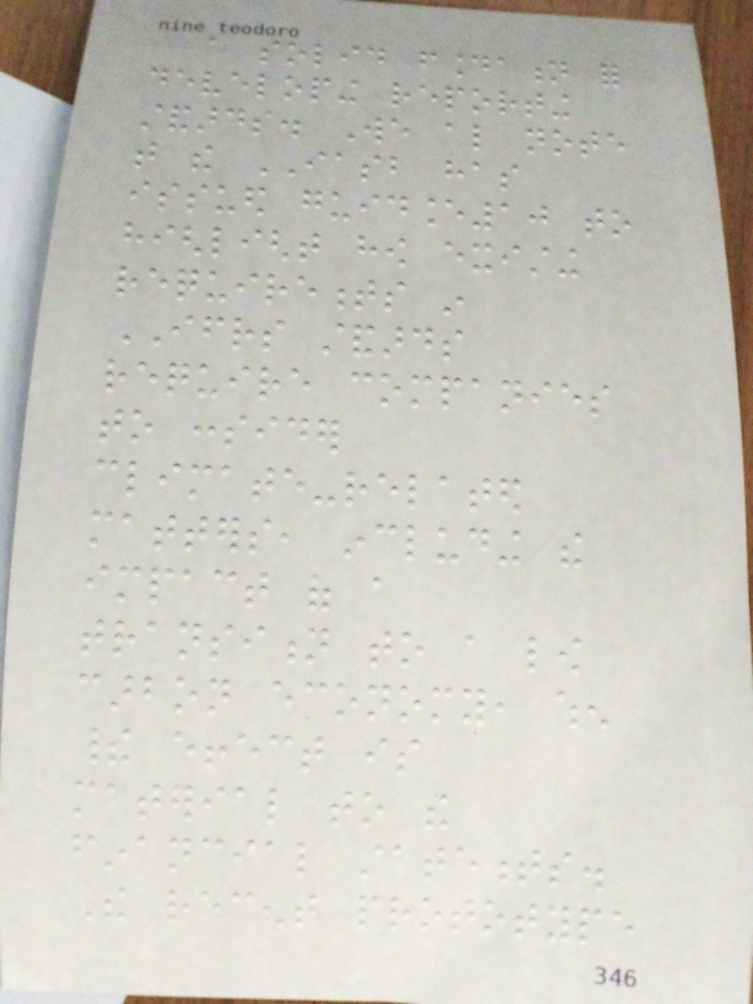a solid foundation for
developing reporting
standards. We also note
that the IASB has
issued guidance10 to
highlight how existing
requirements in
IFRS standards
require companies
to consider
climate-related
matters, including the
impact of a
transition to a low
carbon economy, when
their effect is
material to the
financial statements.
The recent prototype
